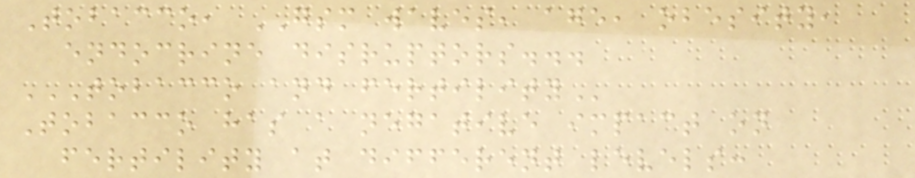Tobacco, GSM waves, age, obesity,
endocrine disruptors...
TOBACCO AND FERTILITY
Tobacco has a negative impact on
fertility at different levels:
